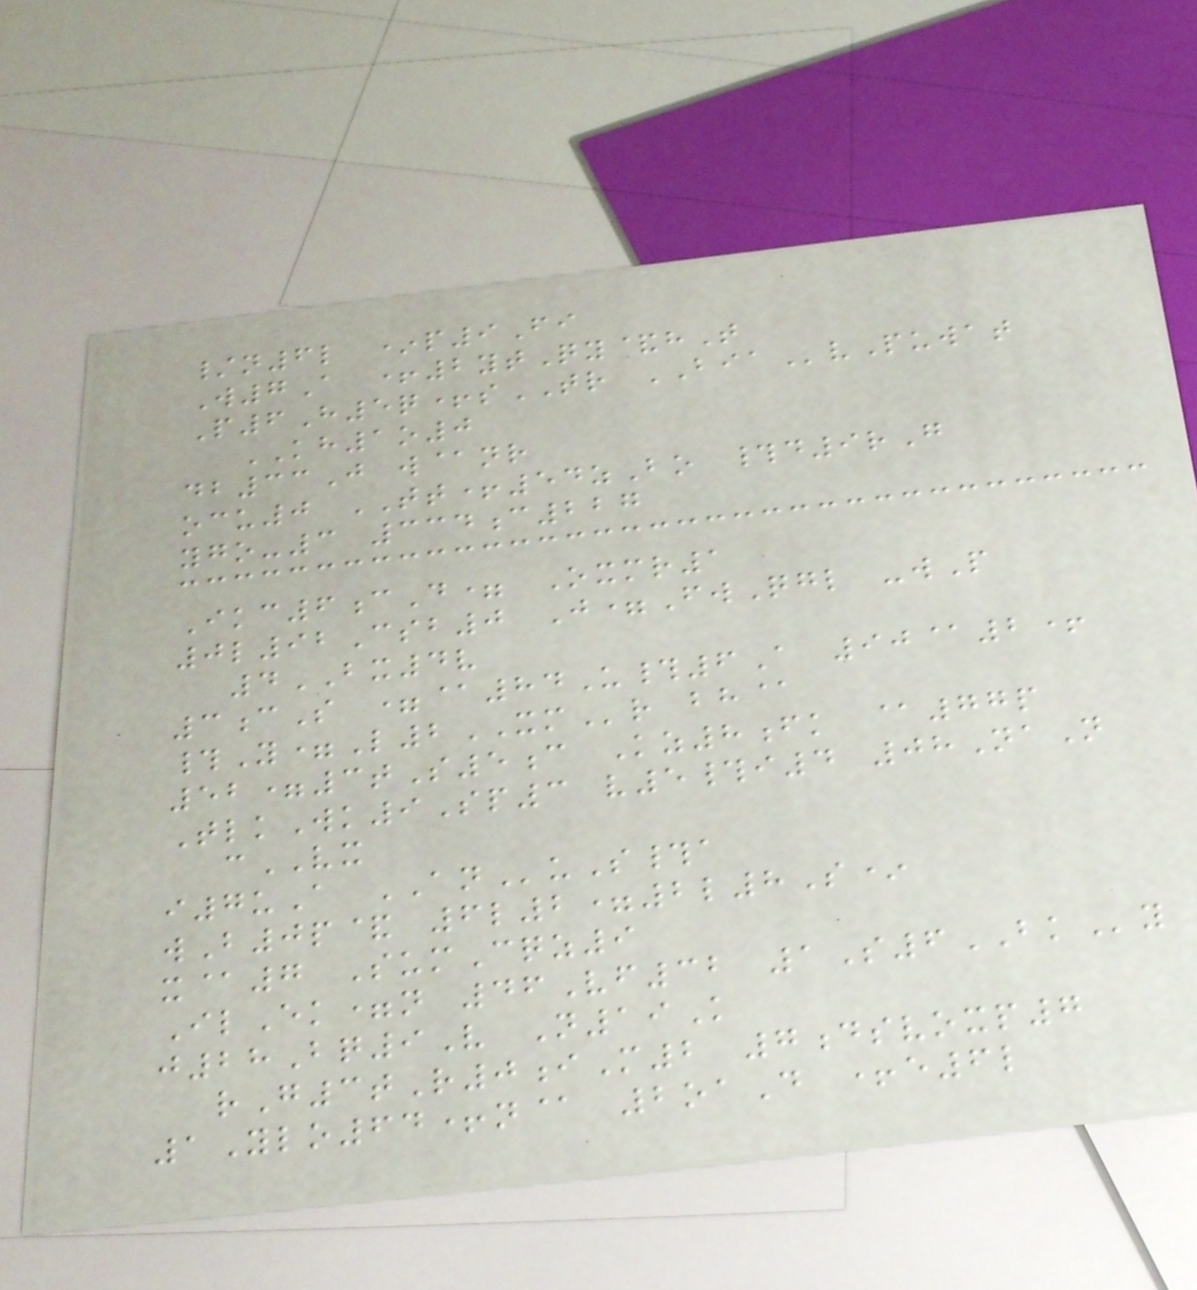/n6l *p9Fi
W7A +2ytQy&hT
P6H5q+sTR BIAvPuwat
KH1o0
db33J w@nr
ocu0 TT+54zBo #d9rG
ygo-3 334c227
Ikc6cD= Oxmr1
0l92Csb0 J=FwQgl -wP
4BX4v
3cS =@84U#6A 90@2+
#Y=L2XMr bh@
52=3tS5c Kz8fk @77p
TlkWk9Sp3 v5#i4 08NaN
cVX
i7uA ANuS#a
wB0p& 6l2=2l8S*
x@7 SumCqz9
IlEk=n 46Vf32 1S6BKy
j28Bq9V N19K
rG3tR0iM2 7dsvoxp7
1Ylo64+n@ 2oaD +e6l
